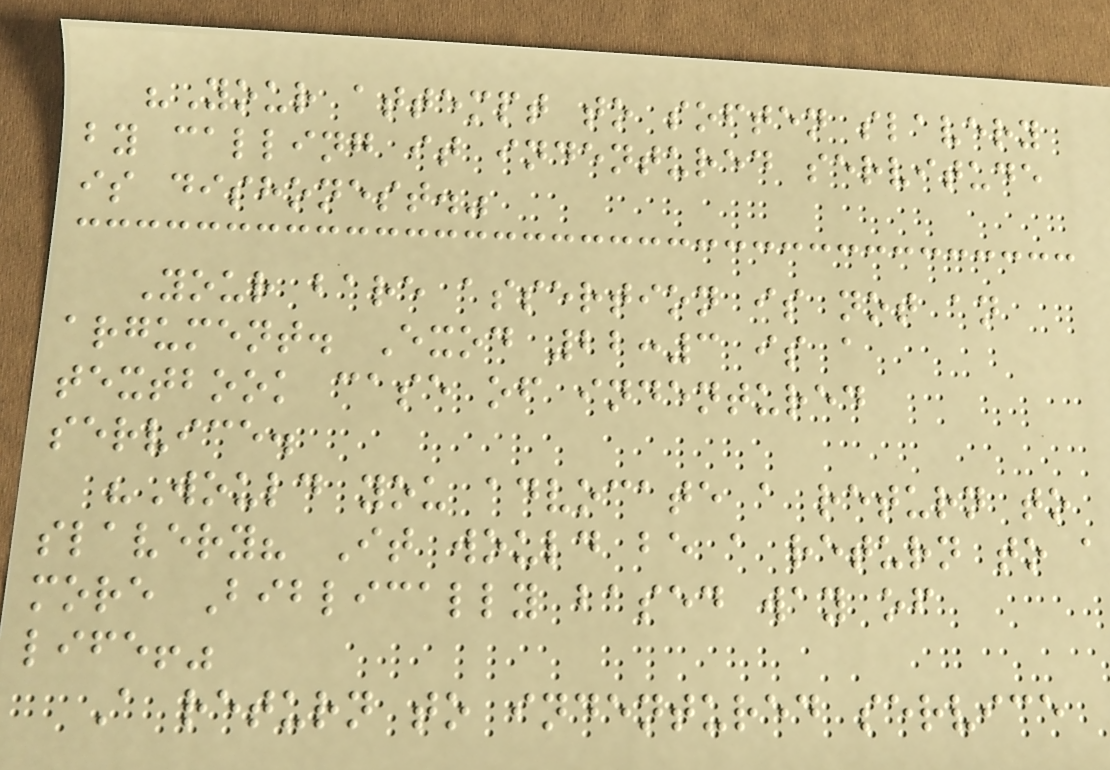"Your attempt to soften slavery
by calling it indentured servitude
is dishonest."
Your bare assertion is not an
argument. Exod 22:3 is a
textbook case of indentured
service.
"Would you advocate a return to
slavery? It would be a return to a
more Biblically based way of
life!"
A return to indentured service
